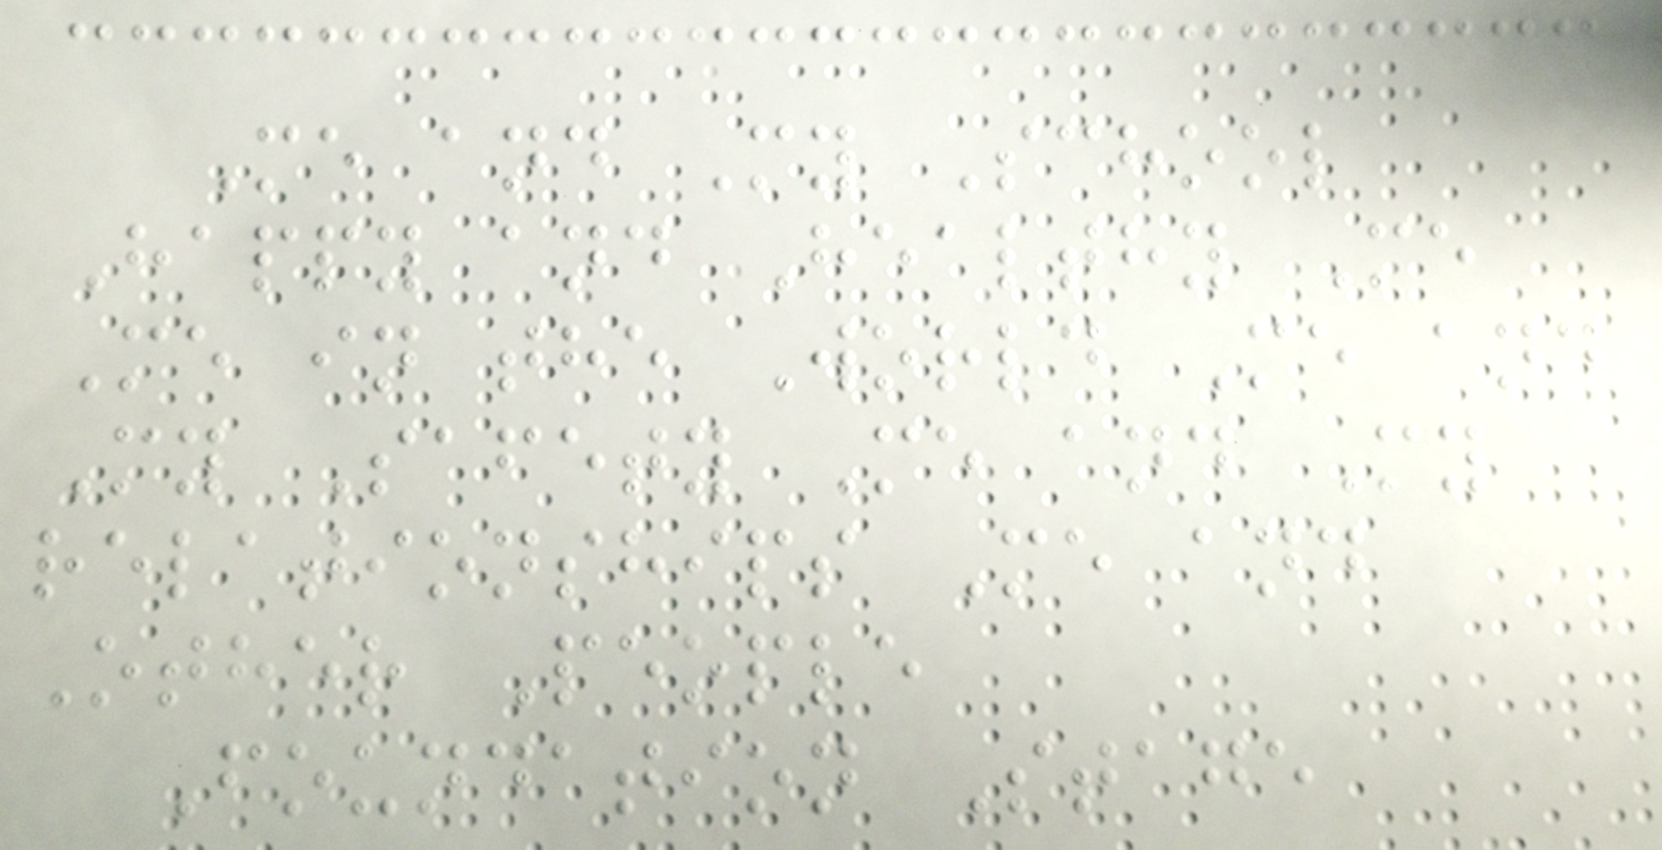Me and My School
Happy and Healthy Me
Me in the World Me and
My Safety Me and My
relationships Me and
Other People
Foundation Stage
